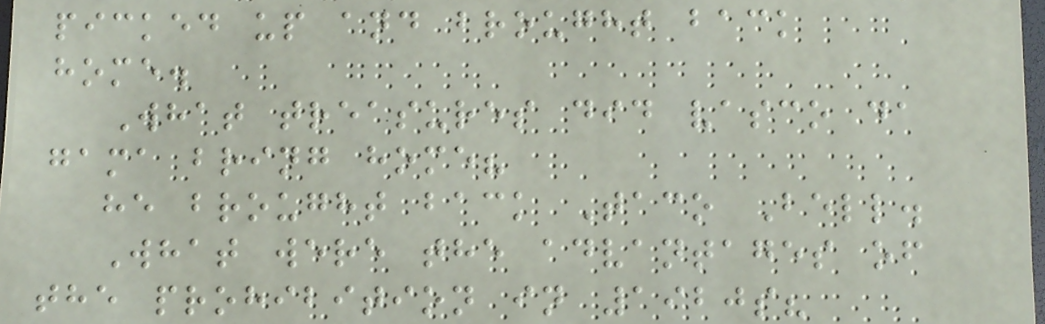picked up and brought back
home.
What treasures did vasco da
gama bring home?
he brought back Taco Bell.
What were the advantages of
the prohibition in 1920s?
